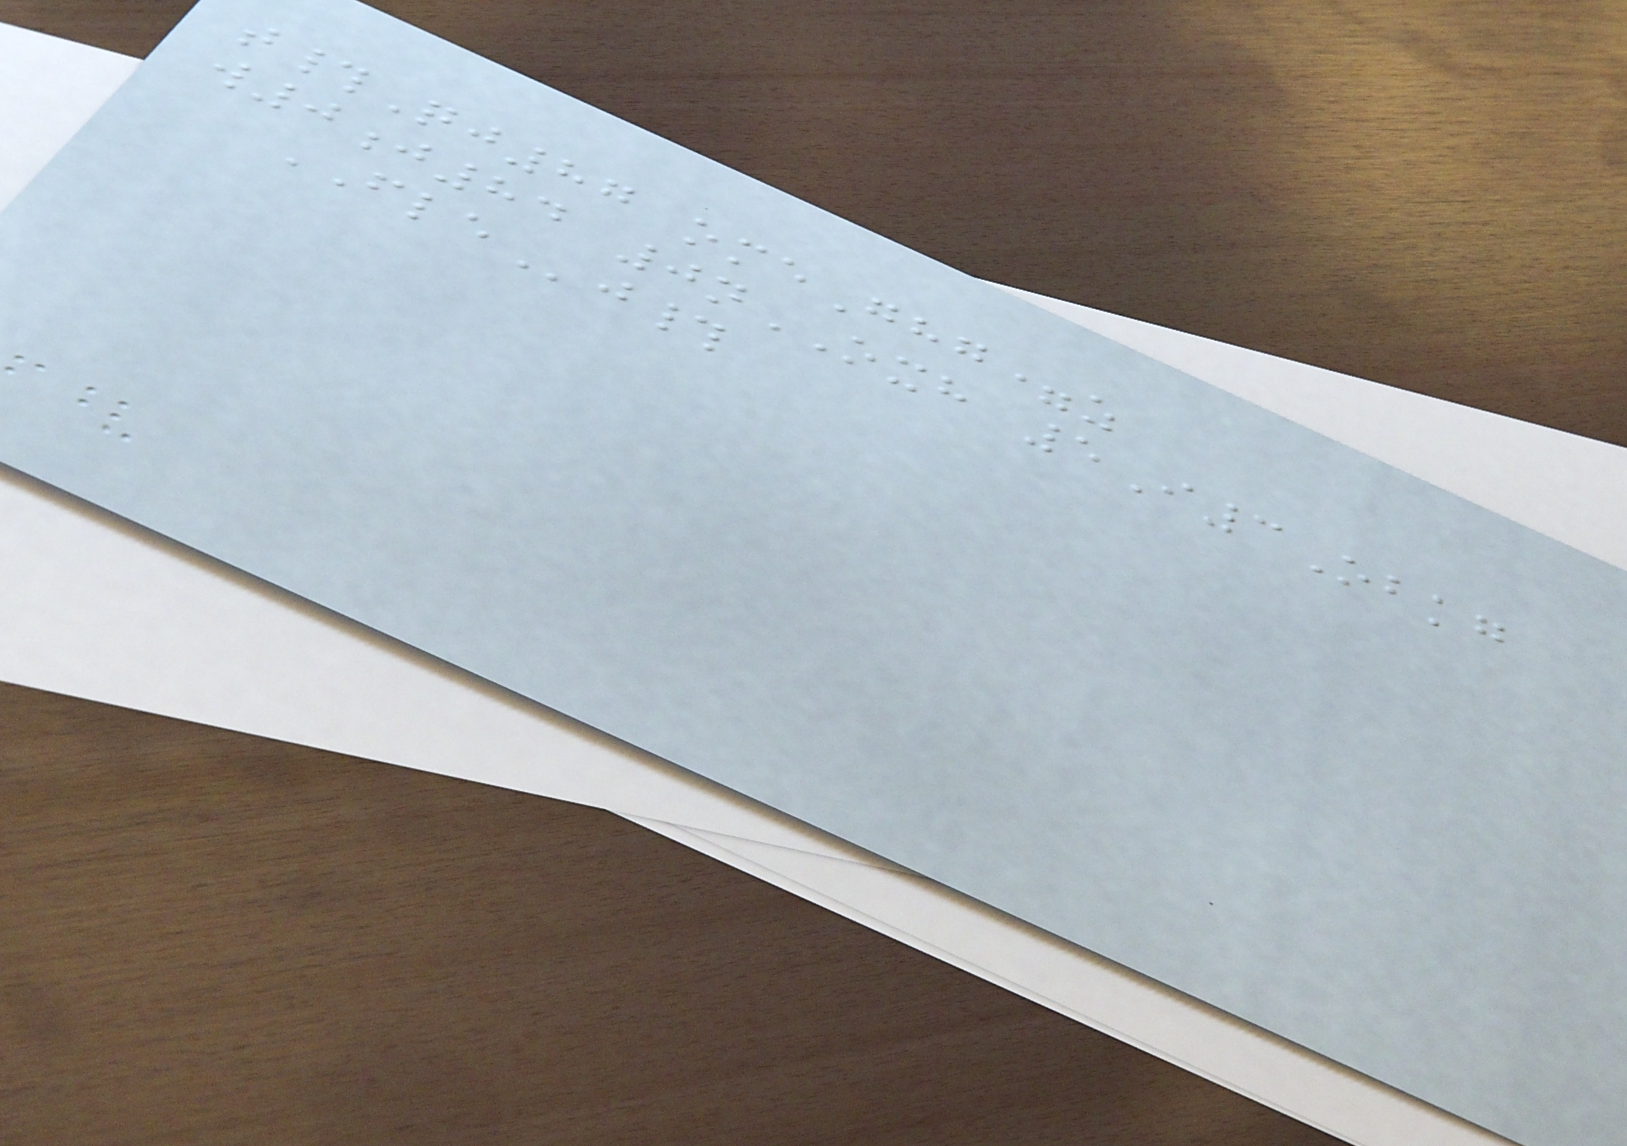t#Qj87 omeGhg=z
w0j84 0nOXH 5I3Obkg
FLEj#
